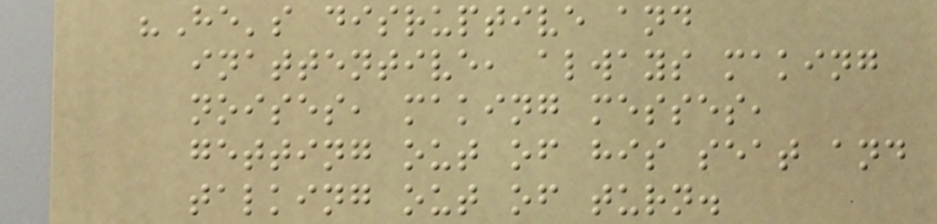"He's disruptive and
inattentive, always making
noises, making messes,
getting out of his seat and
talking out of turn.
